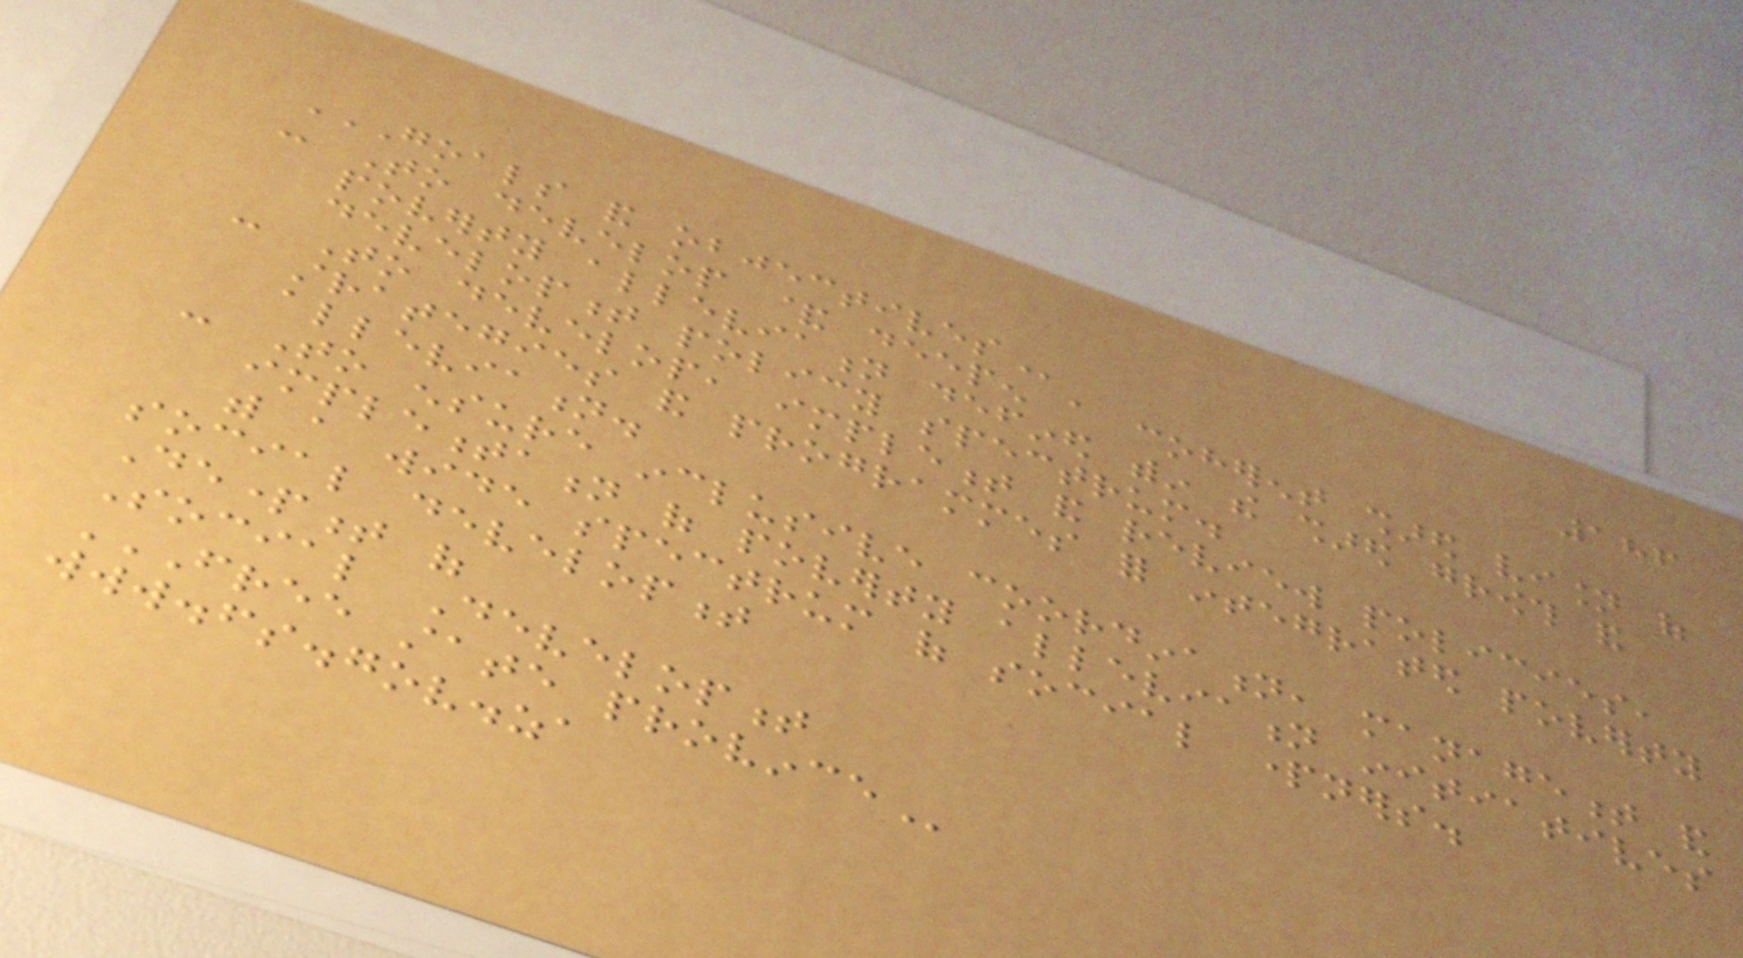186
GOALS AND OBJECTIVES
- To develop & deepen a coherent shared vision of
poverty alleviation defined within the shared growth and
development policy spectrum.
- To develop, implement and review policies,
strategies and programmes for integrated poverty
alleviation.
- To ensure inclusive coordination, management and
implementation of poverty alleviation initiatives
with a wide spectrum of social partners.
social development
Department of
Social Development
FREE STATE PROVINCE
www.fs.gov.za
